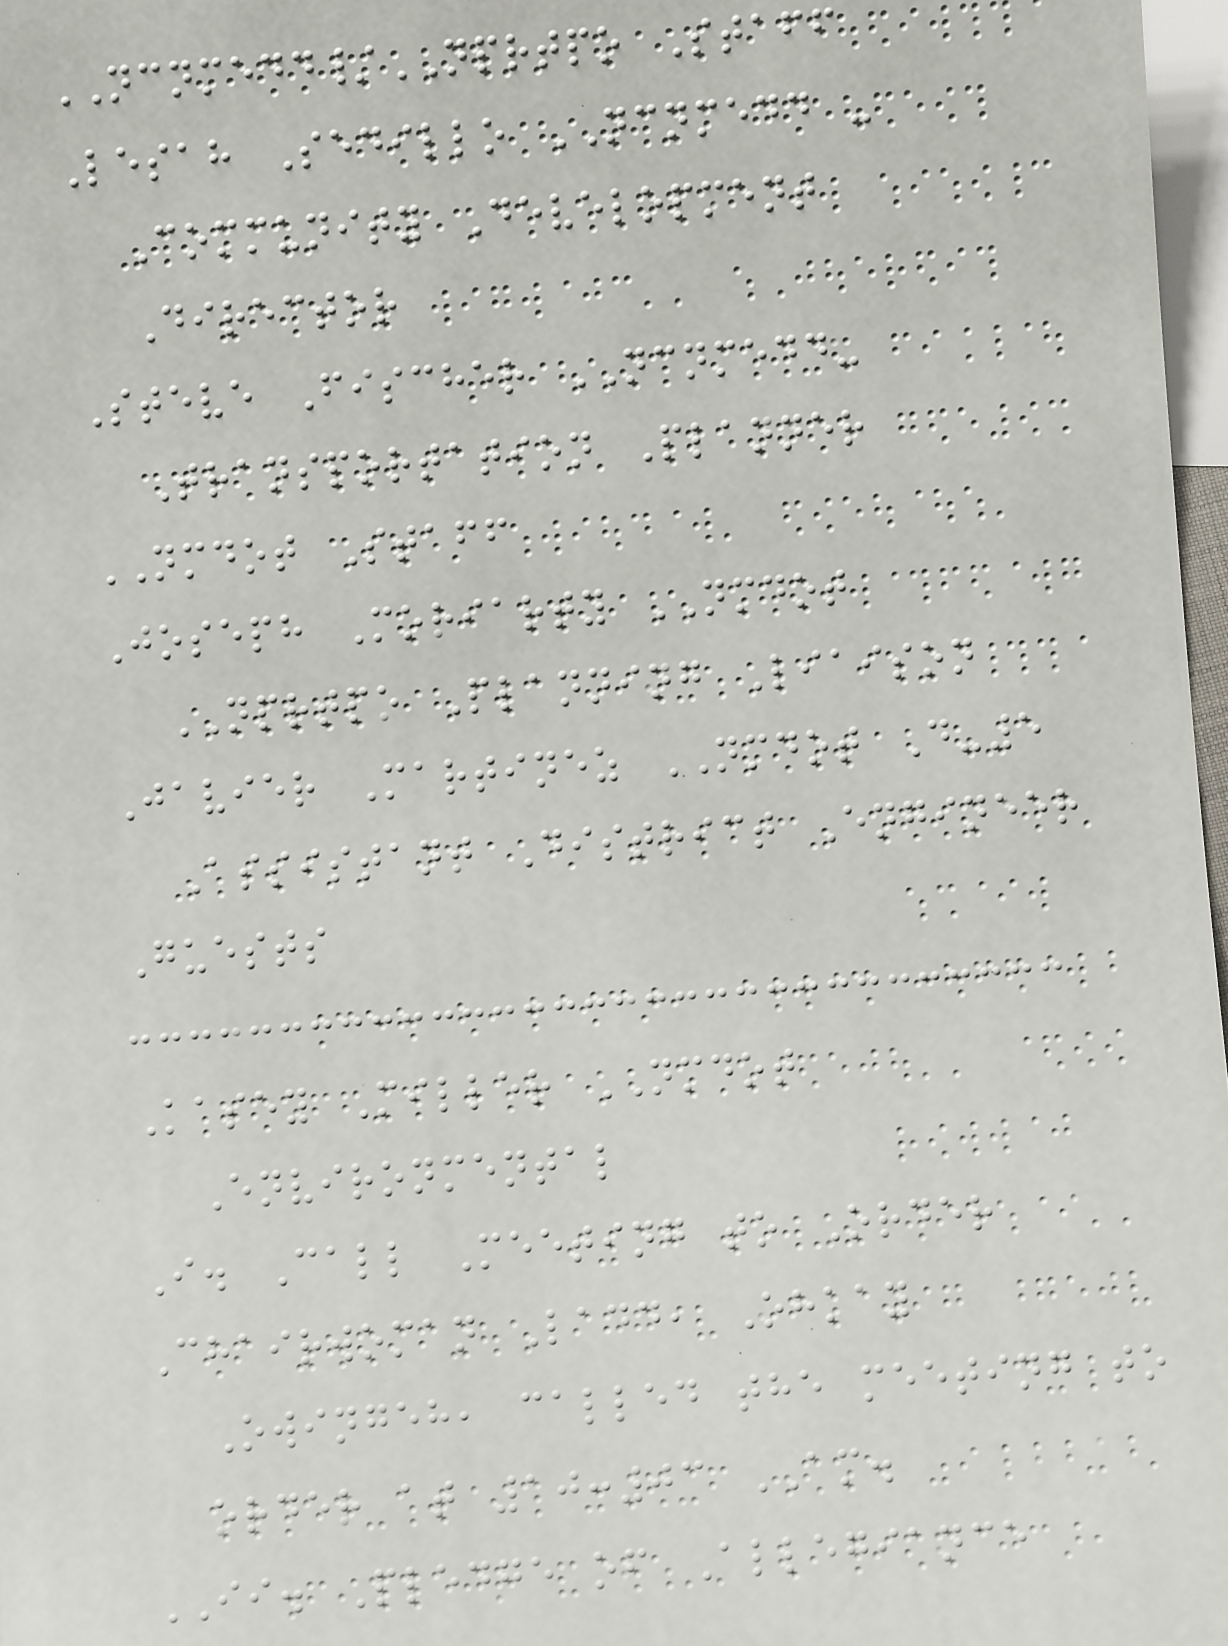NCNMEDD/NPRTPO Staff
Lesah Sedillo NCNMEDD -
Community Development
Director
Steve Fischer NCNMEDD-
Transportation Planner
NMDOT Staff
Joseph Moriarty NMDOT
NPRTPO Planning Liaison
Javier Martinez NMDOT D-5
Assistant District Engineer
Guests
Kasey Miller NMDOT
Environmental
I. Call Meeting to Order
Chairwoman Ladd, Ohkay
Owingeh, called the meeting to
order at 10:03 AM.
II. Pledge of Allegiance
